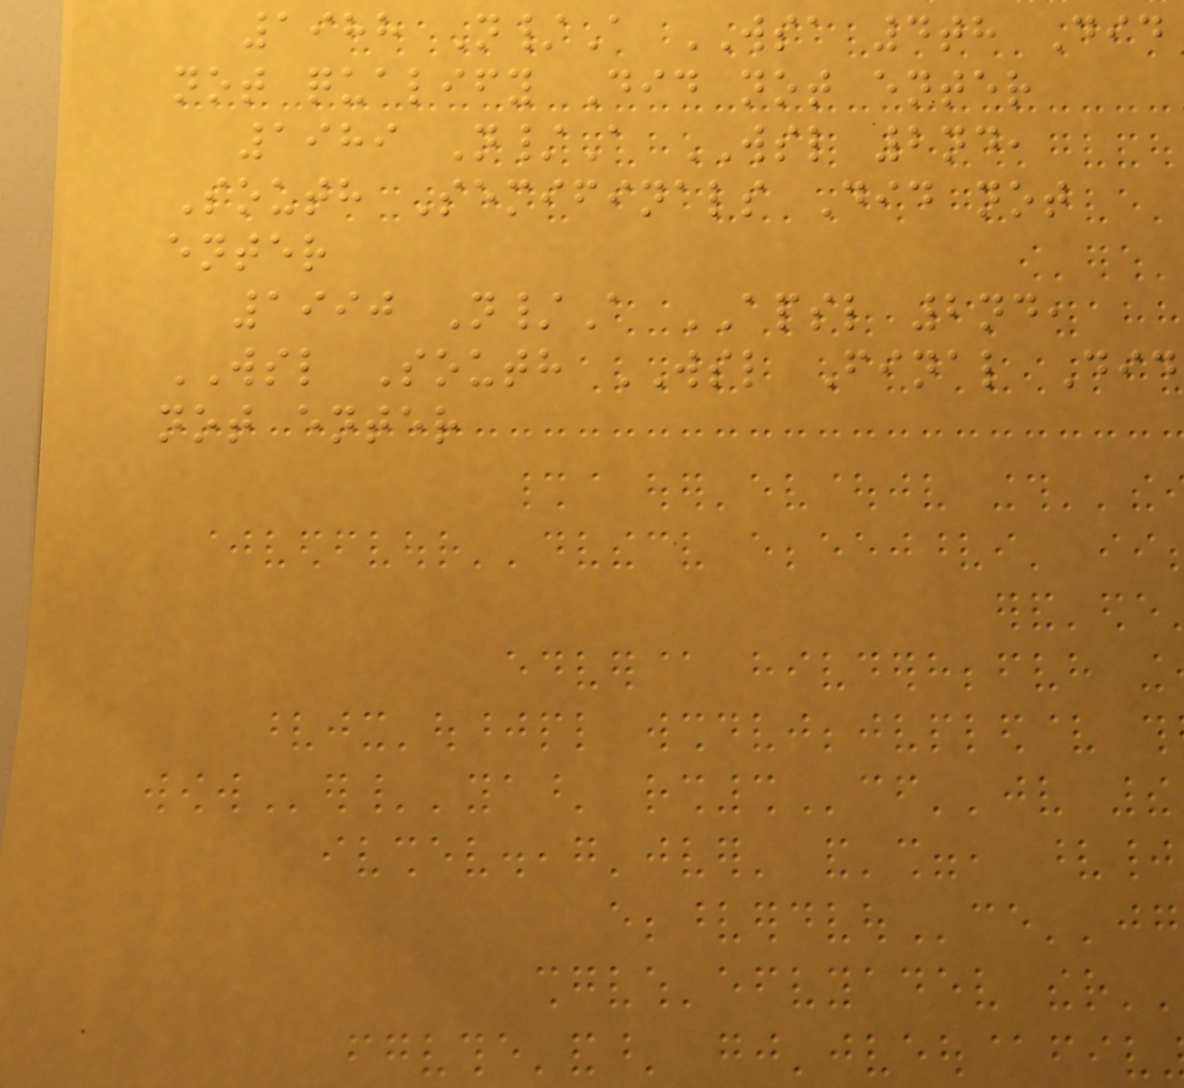1988 N/A WSA 4th Did
not qualify Did not enter
1989 N/A WSL 2nd,
South Semifinals Did not
enter
1990 N/A APSL 2nd,
WSL South WSL Final Did
not enter
